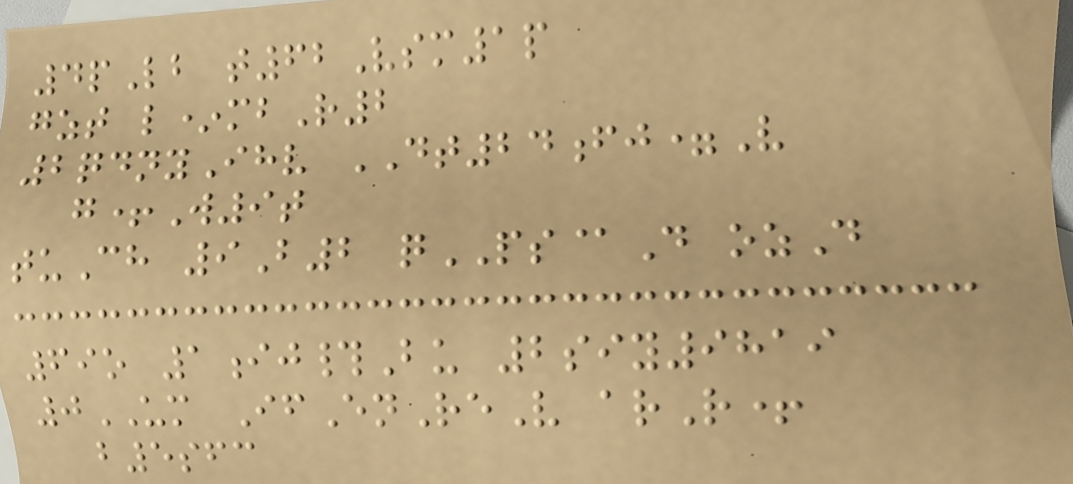4pLb t62Vsm1p
gzt l*mbR2
2qdnyIhv DT24fj=V
g+W9t
tuCh 9B2 qPS@D ozD
69o 1ij#Bu 2siy9819
0UM IfEnReV arR+
b5sfc
